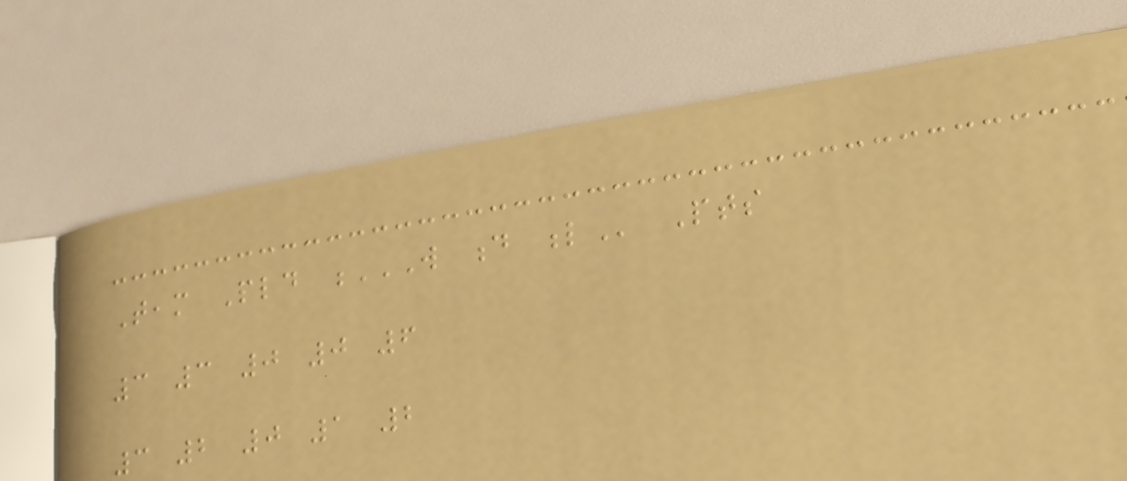Team Pld W D L Pts
3 3 0 0 6
3 2 0 1 2
